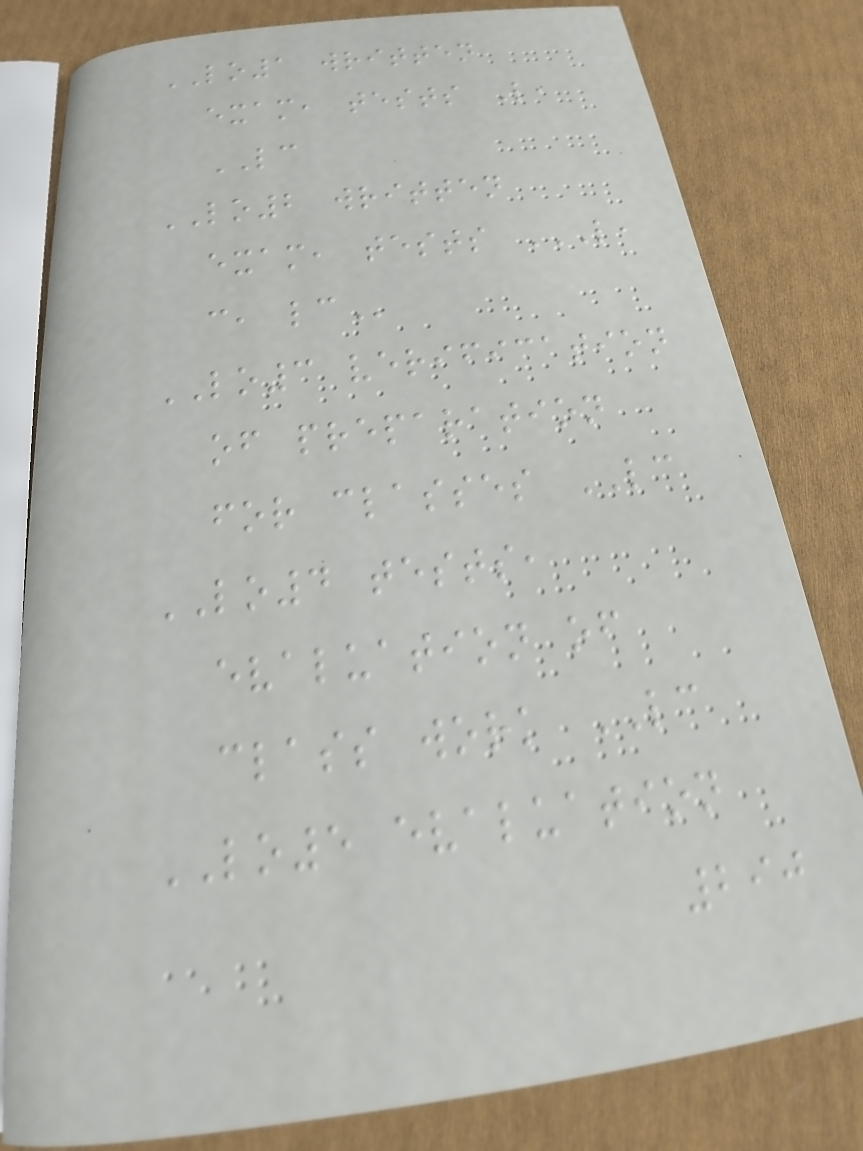LO1 written
exam, tests L,
LC
LO2 written
exam, tests L,
C, LC
LO3 verification
of preparation
for classes LC
LO4 tests,
evaluation of
class work LC
LO5 evaluation
290
